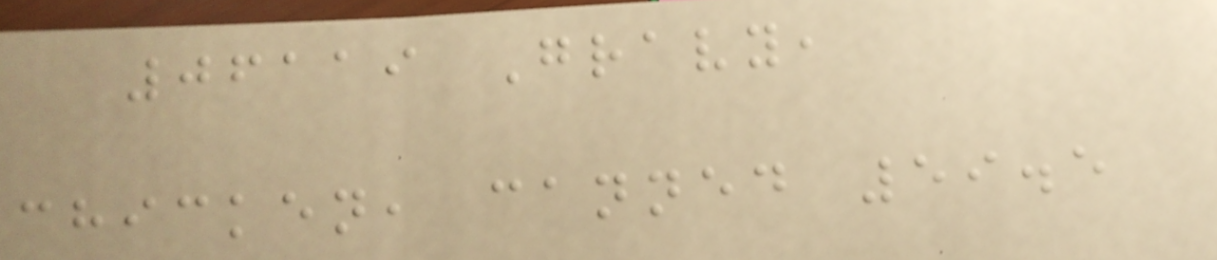06119 Gravy,
chicken, canned 59.5
